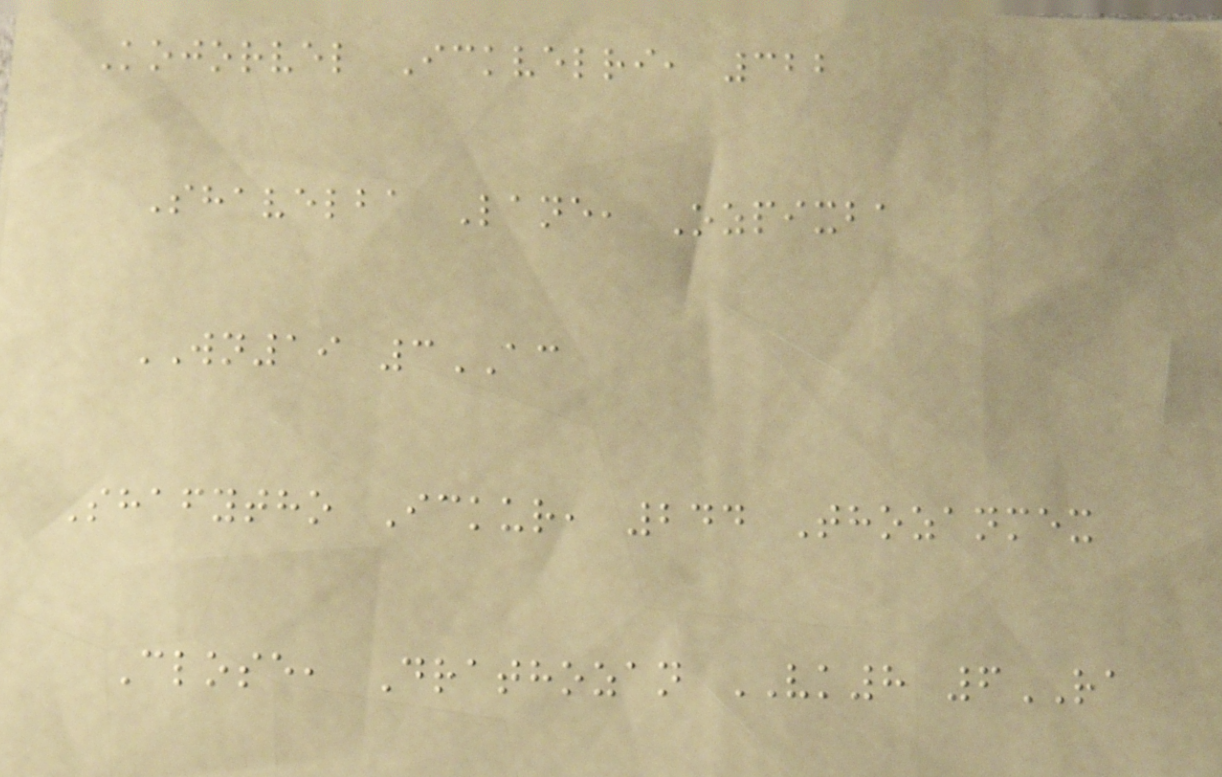Kojorvel Ickvelri, 322
Shavelba Lane, Ozpixba
WN19 3AC
Shafytho Ickur, 244 Thozanmex
Close, Drathozan VK8 6RA
